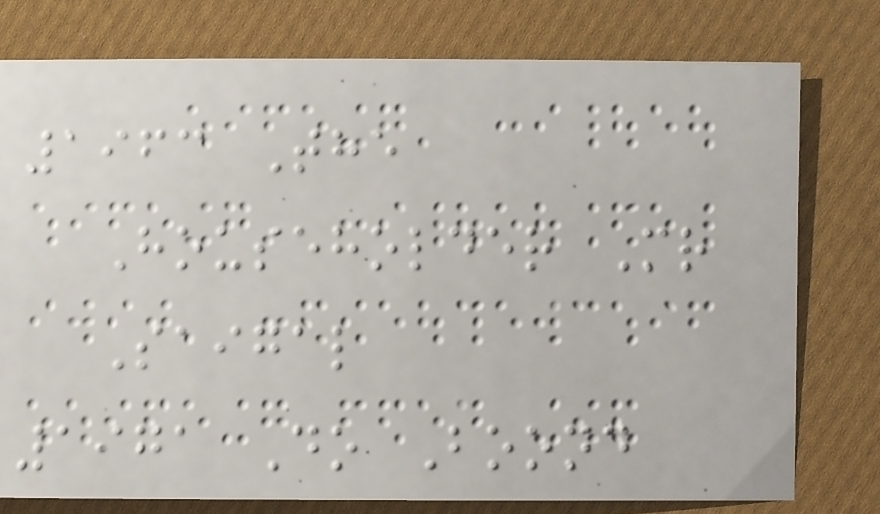1963 The
Householder Mr
Saigal
1971 Do Boond
